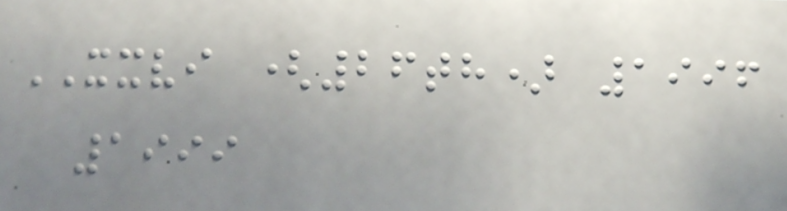XXVI (26th) 1996
1999
